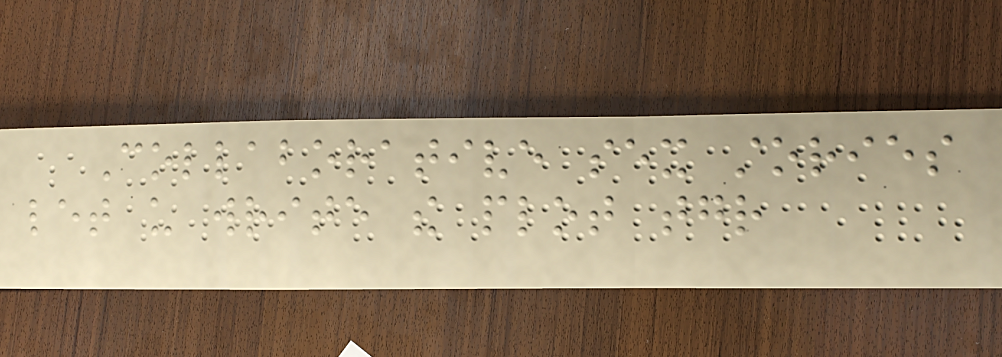Collaborative sex stories
let us write the plot together
